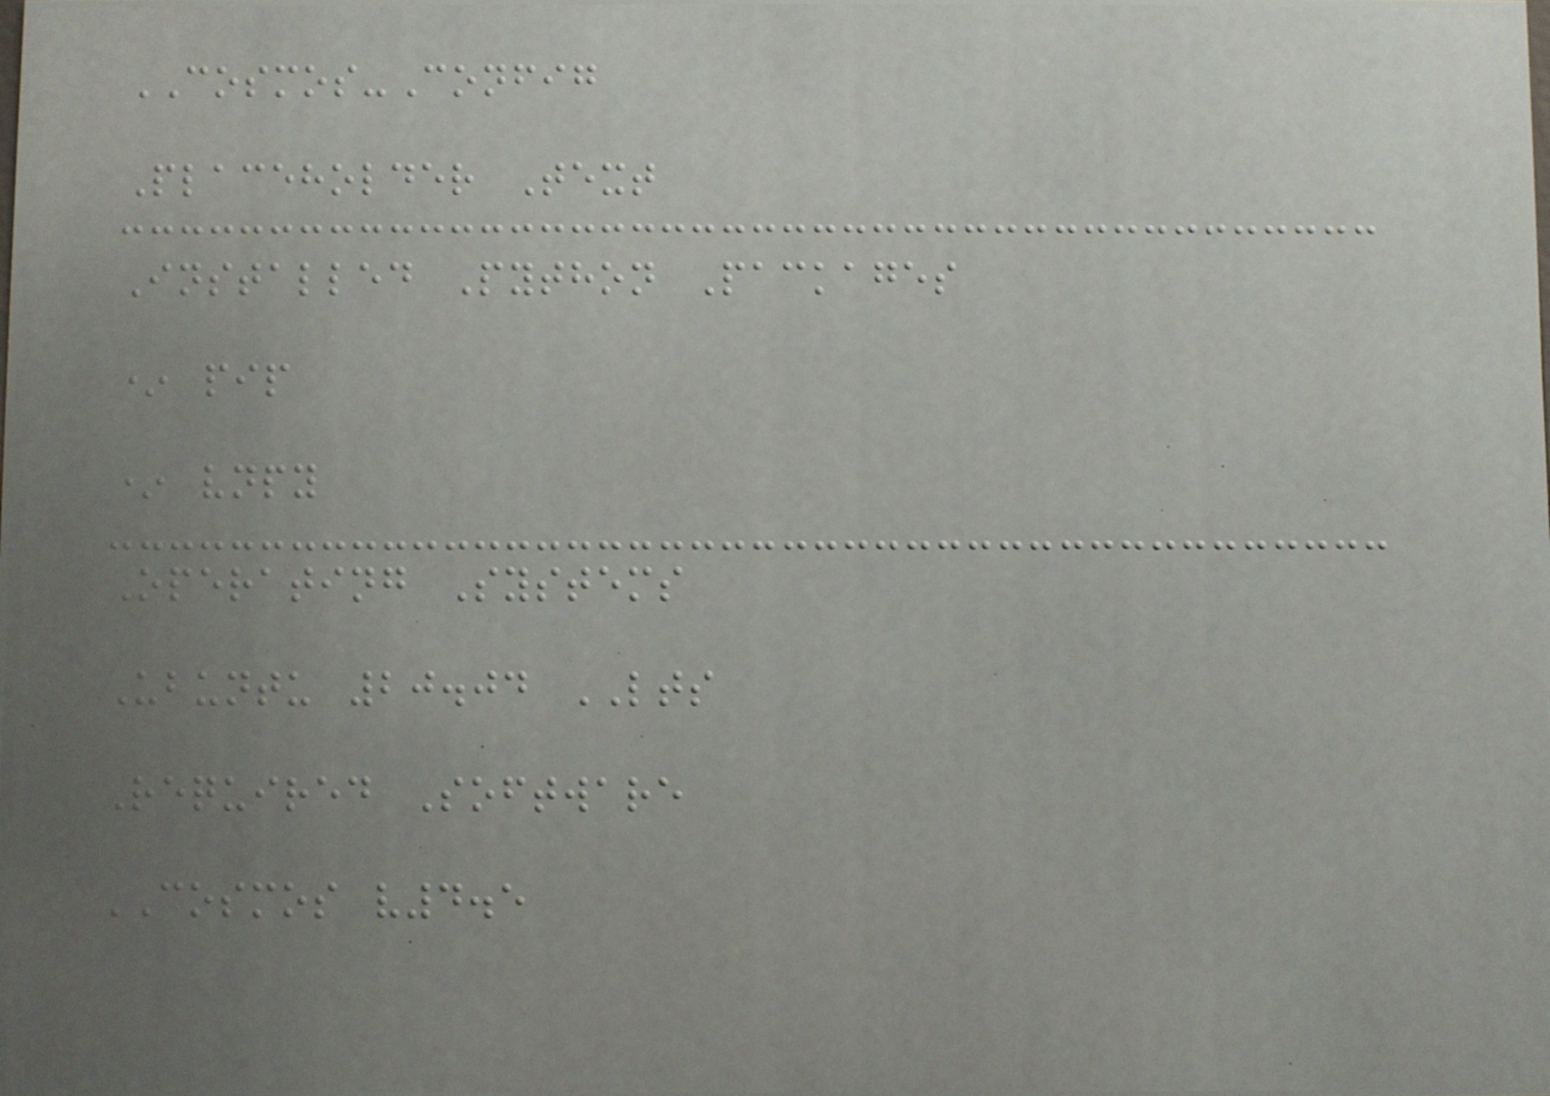COSMOS-Config
Placeholder Text
Installed Python Packages
* pip
* vnpy
Operating Systems
Ubuntu 20.04 LTS
Required Software
COSMOS v4.5
